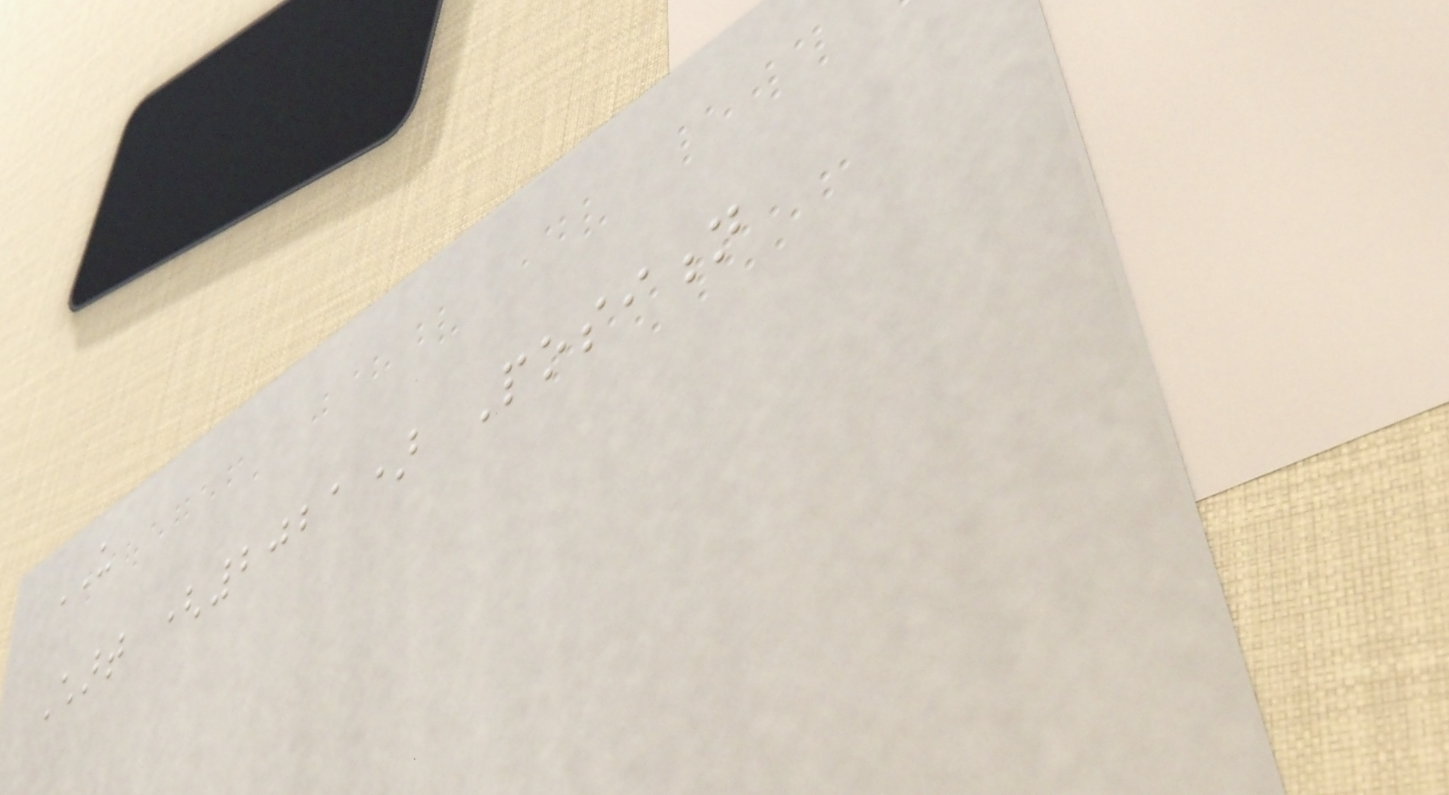US
Chart (2021) Position
